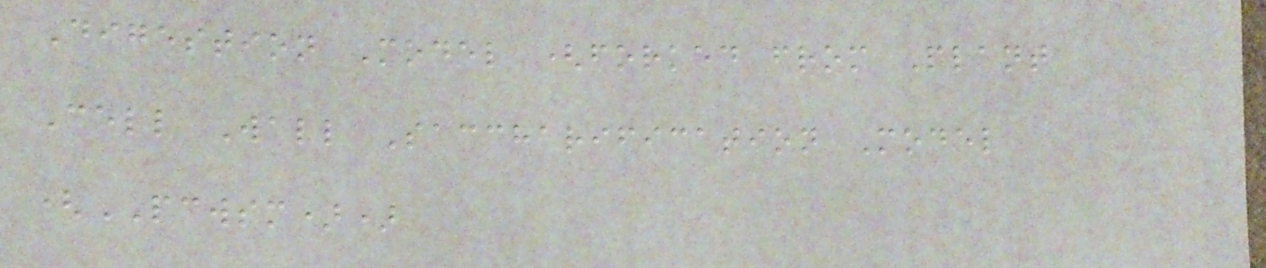Digestion Model (forked from Plant
Cell Wall Saccharification Model
(PCWSM))
